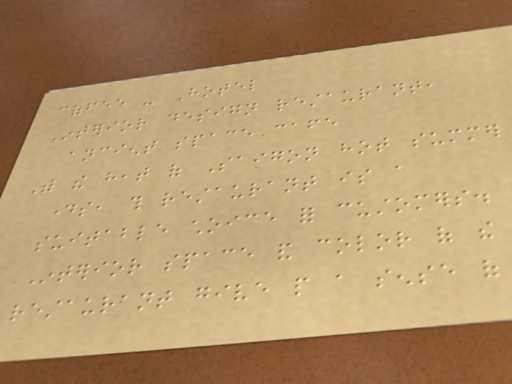coffee - Hotel
Interior design restaurant,
ancient space cafe
With the heat of Saigon hot summer
days, this restaurant is a
suitable choice for customers.
Interior space and color of the
restaurant give people a sense of
